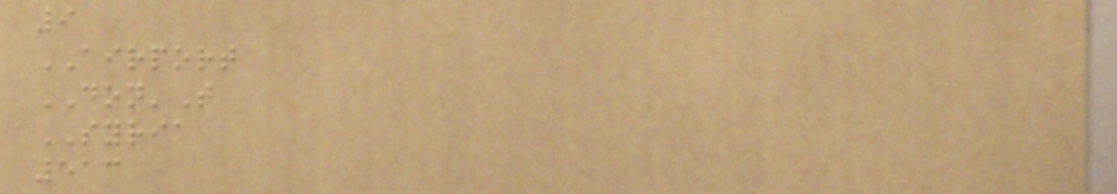9
AIRPORT
DON'T
SYRIA
513
